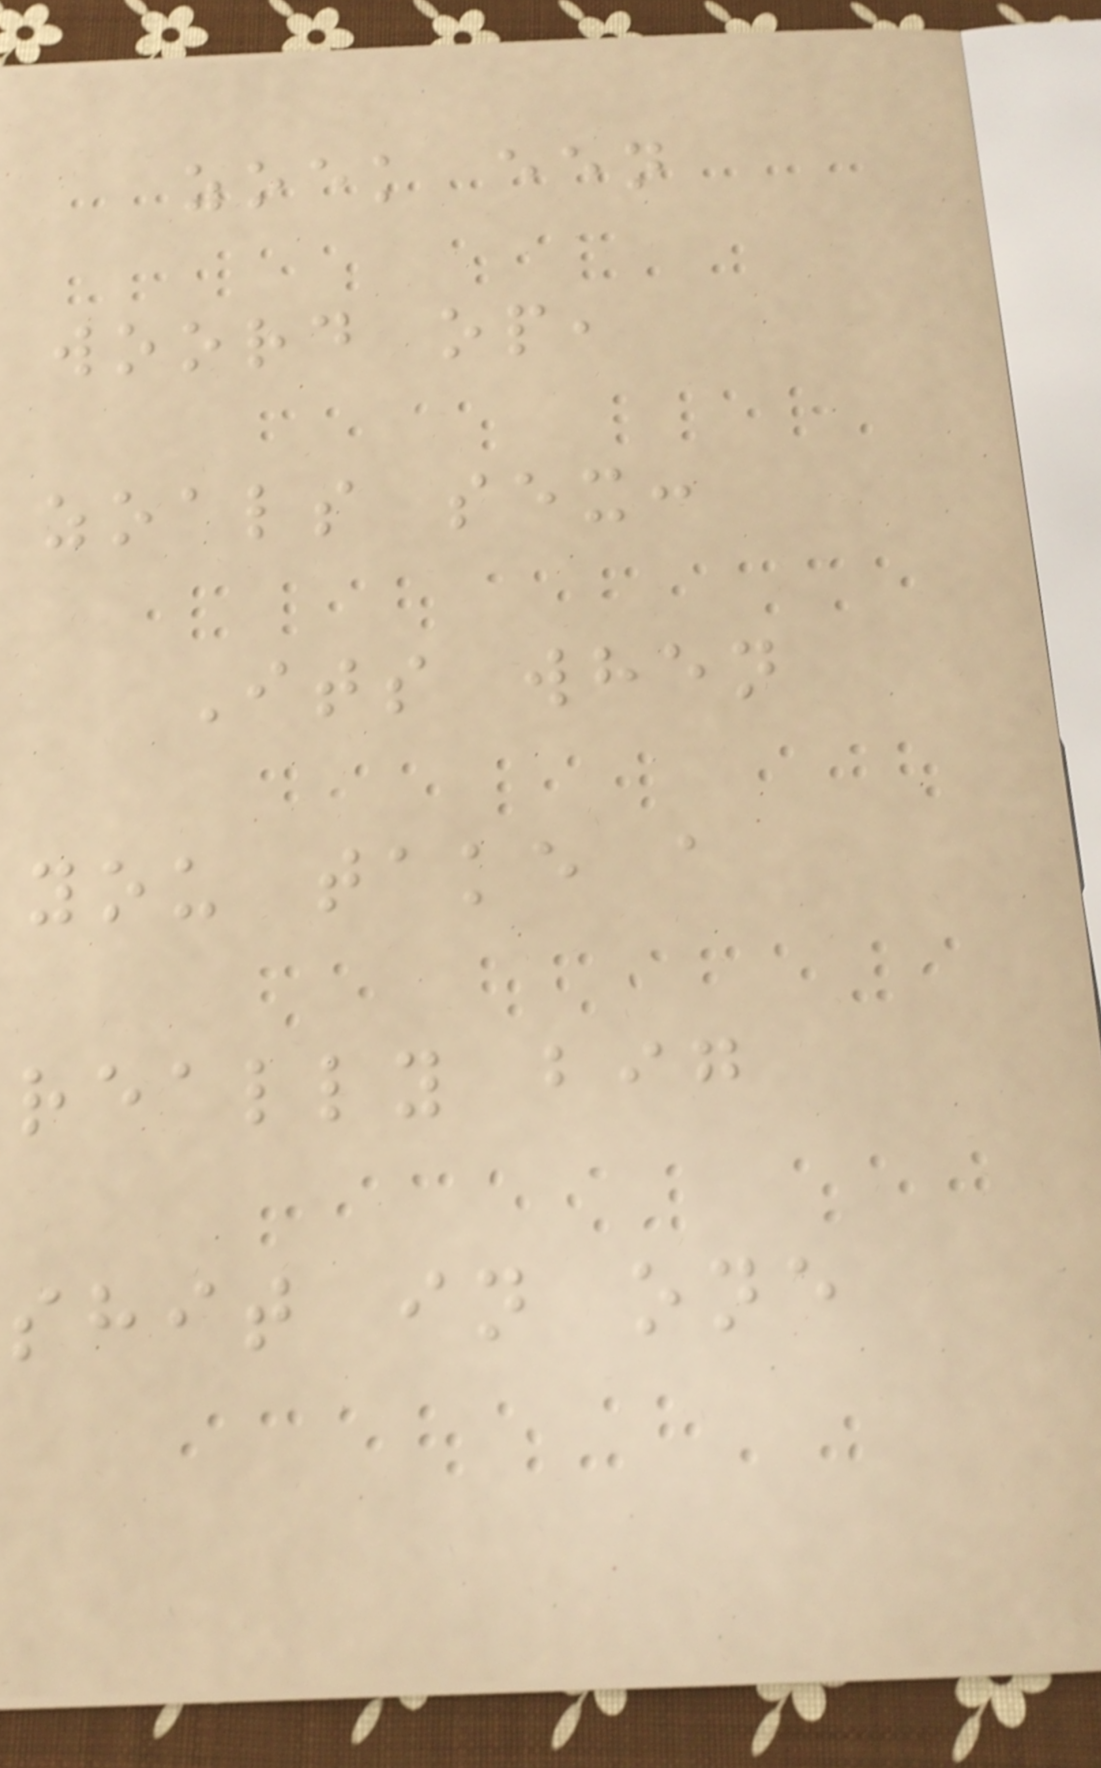zoek een
woord op,
zoals sex:
Its when
you take a
really big
shit in one
